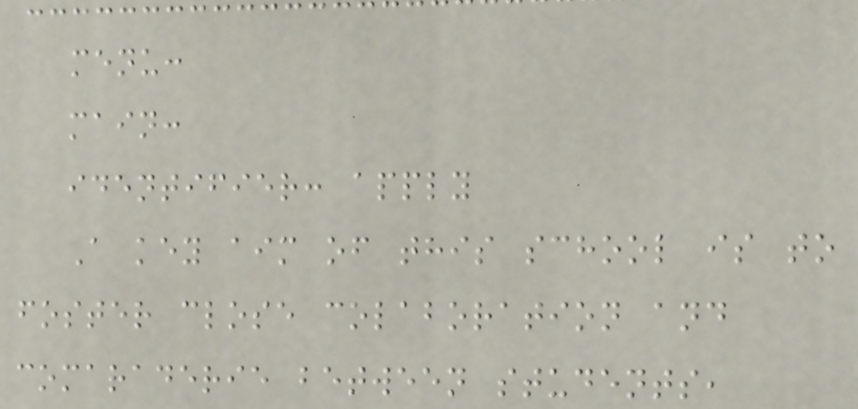menu:
main:
identifier: apply
A key aim of this school is to
foster close colaboration and
comaraderie between students,
